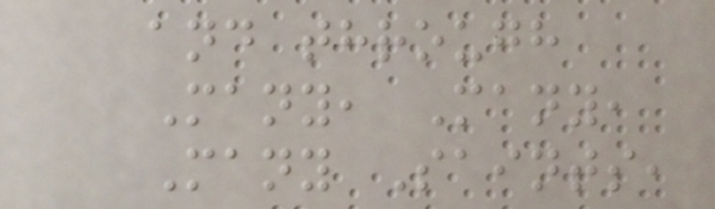and through
Many, Many,
Many Saints,
